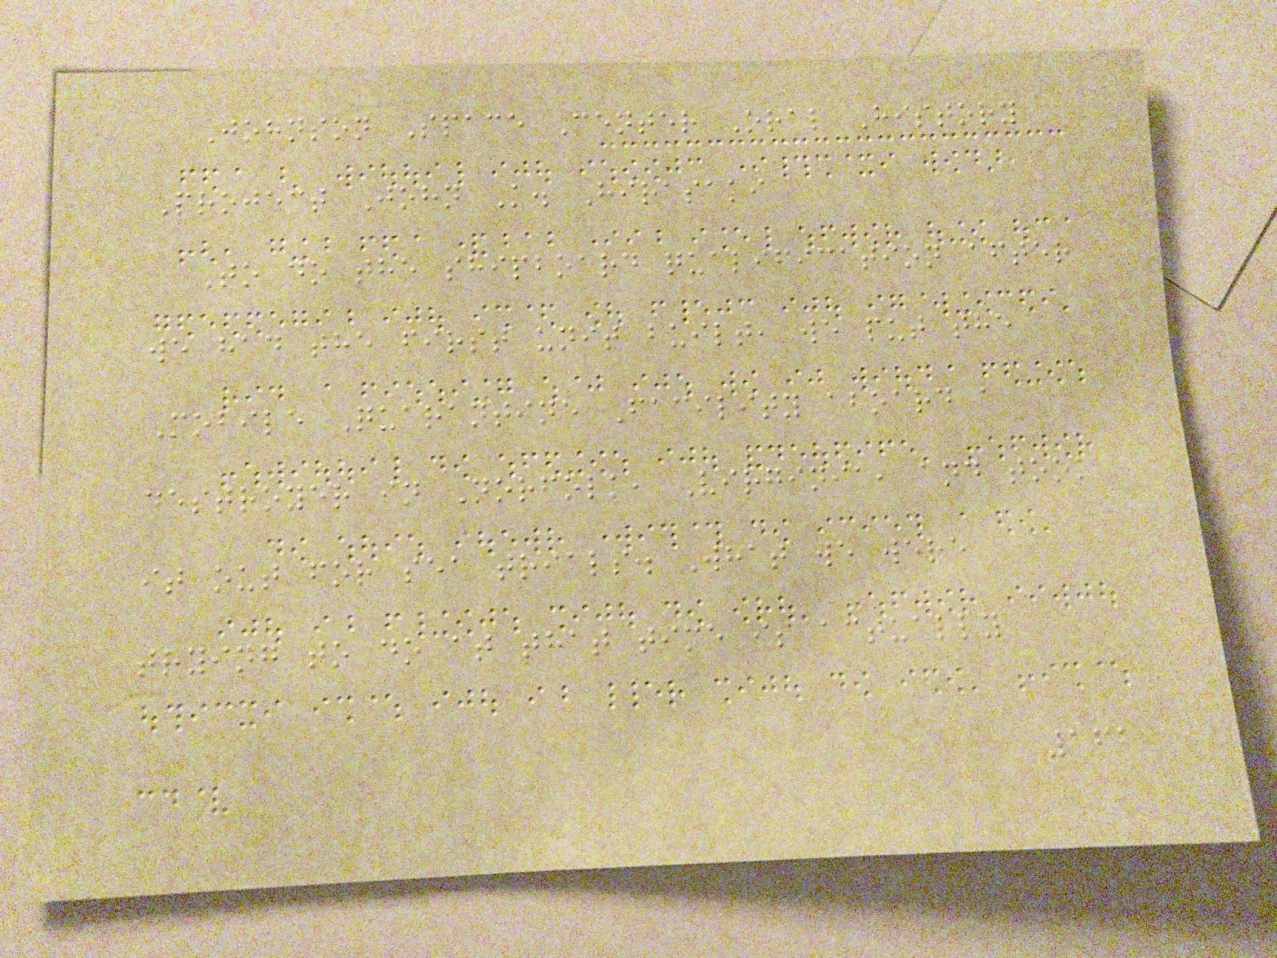Johnson Space Center Oral History
Project John K. Hirasaki
To do the shipboard qualification after
we had the first unit built, we put the
Mobile Quarantine Facility aboard a
destroyer in Norfolk, Virginia, and took
it out for sea trials. What we were
trying to do at that time is actually
162
